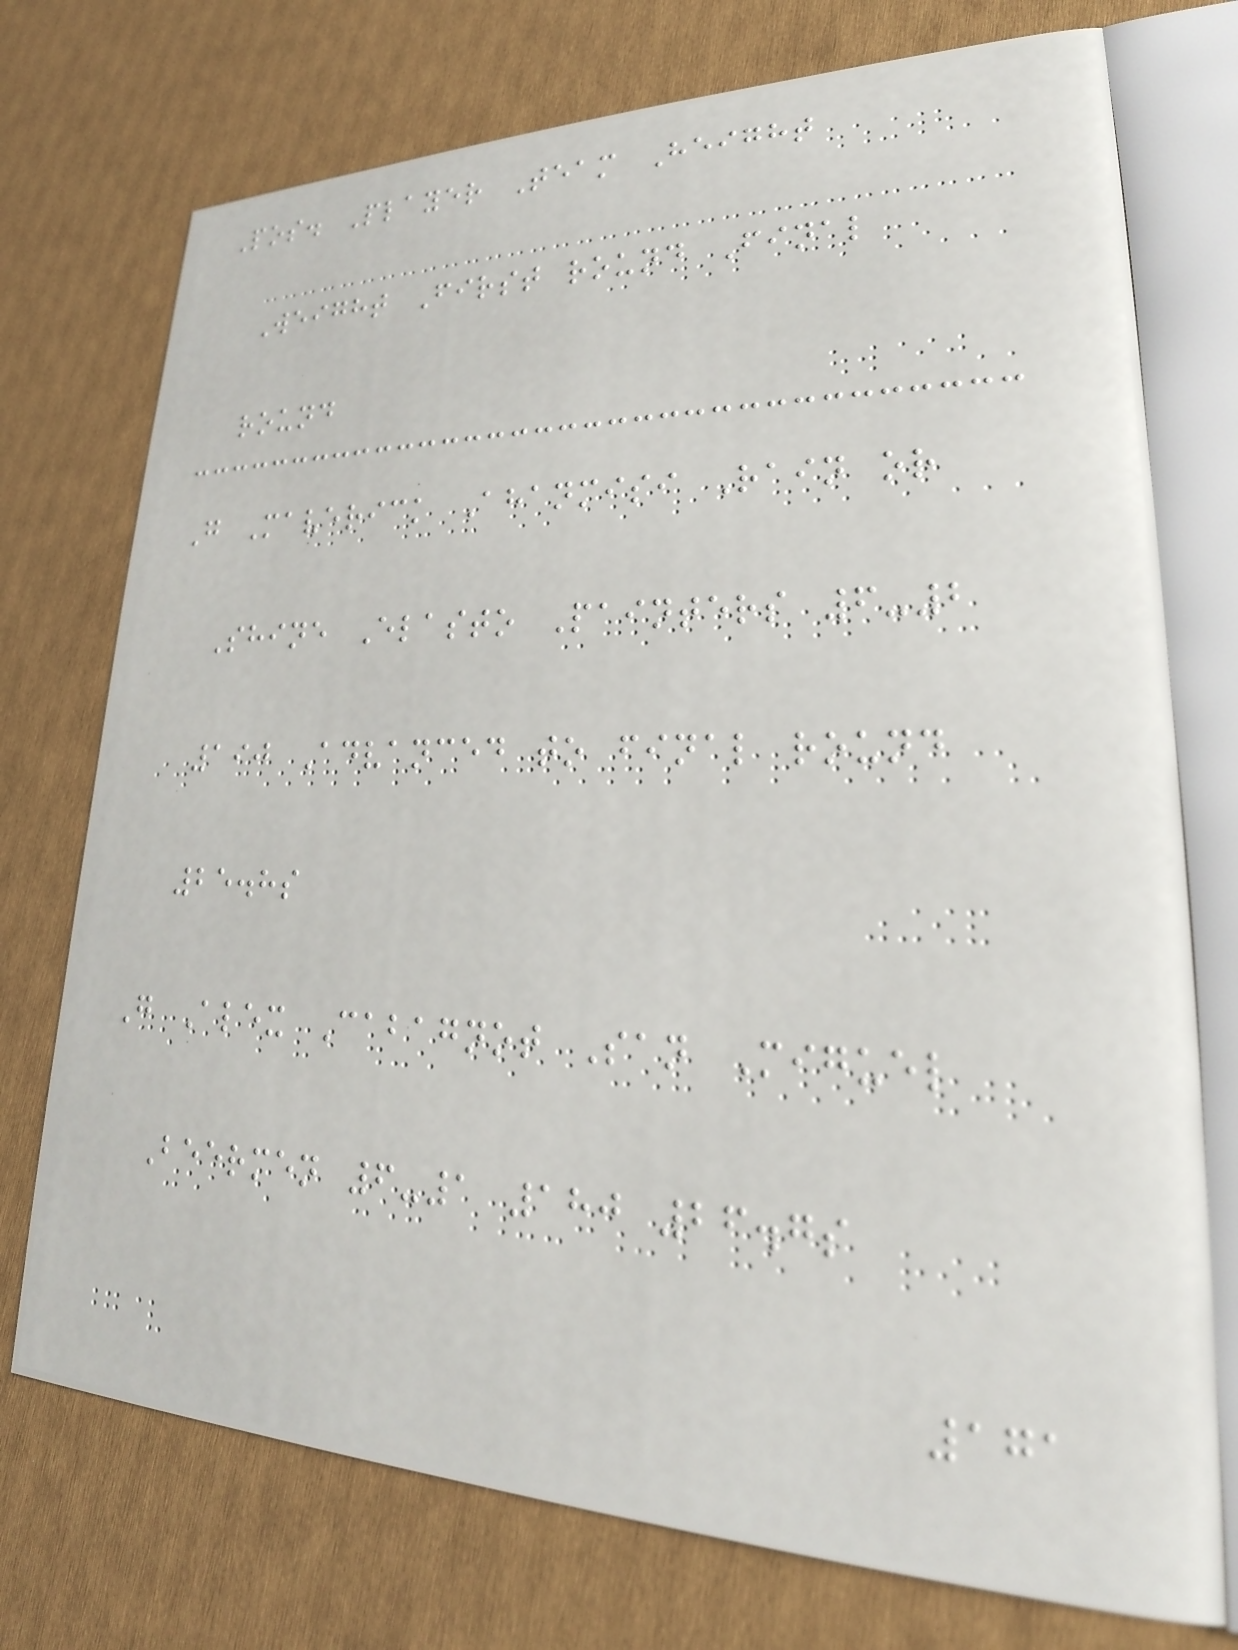Pos. Player Team Height
Weight First round Final
round
G Maverick Ahanmisi Rain or
Shine Elasto Painters 6-2
190 Advanced to final round
25.8s
G Alex Cabagnot San Miguel
Beermen 6-1 180 26.7s
171
